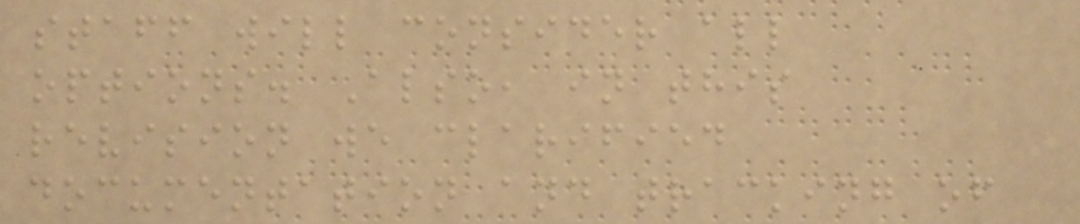staff will consider all
options. Also, in this
revision we clarified
documentation and tracking of
